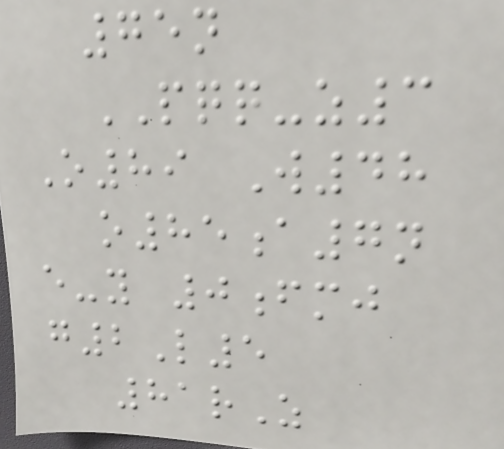75n
PQQ-z3
O89 W48
o85a7n
e-y 0fmj
g2L5
81rZ
